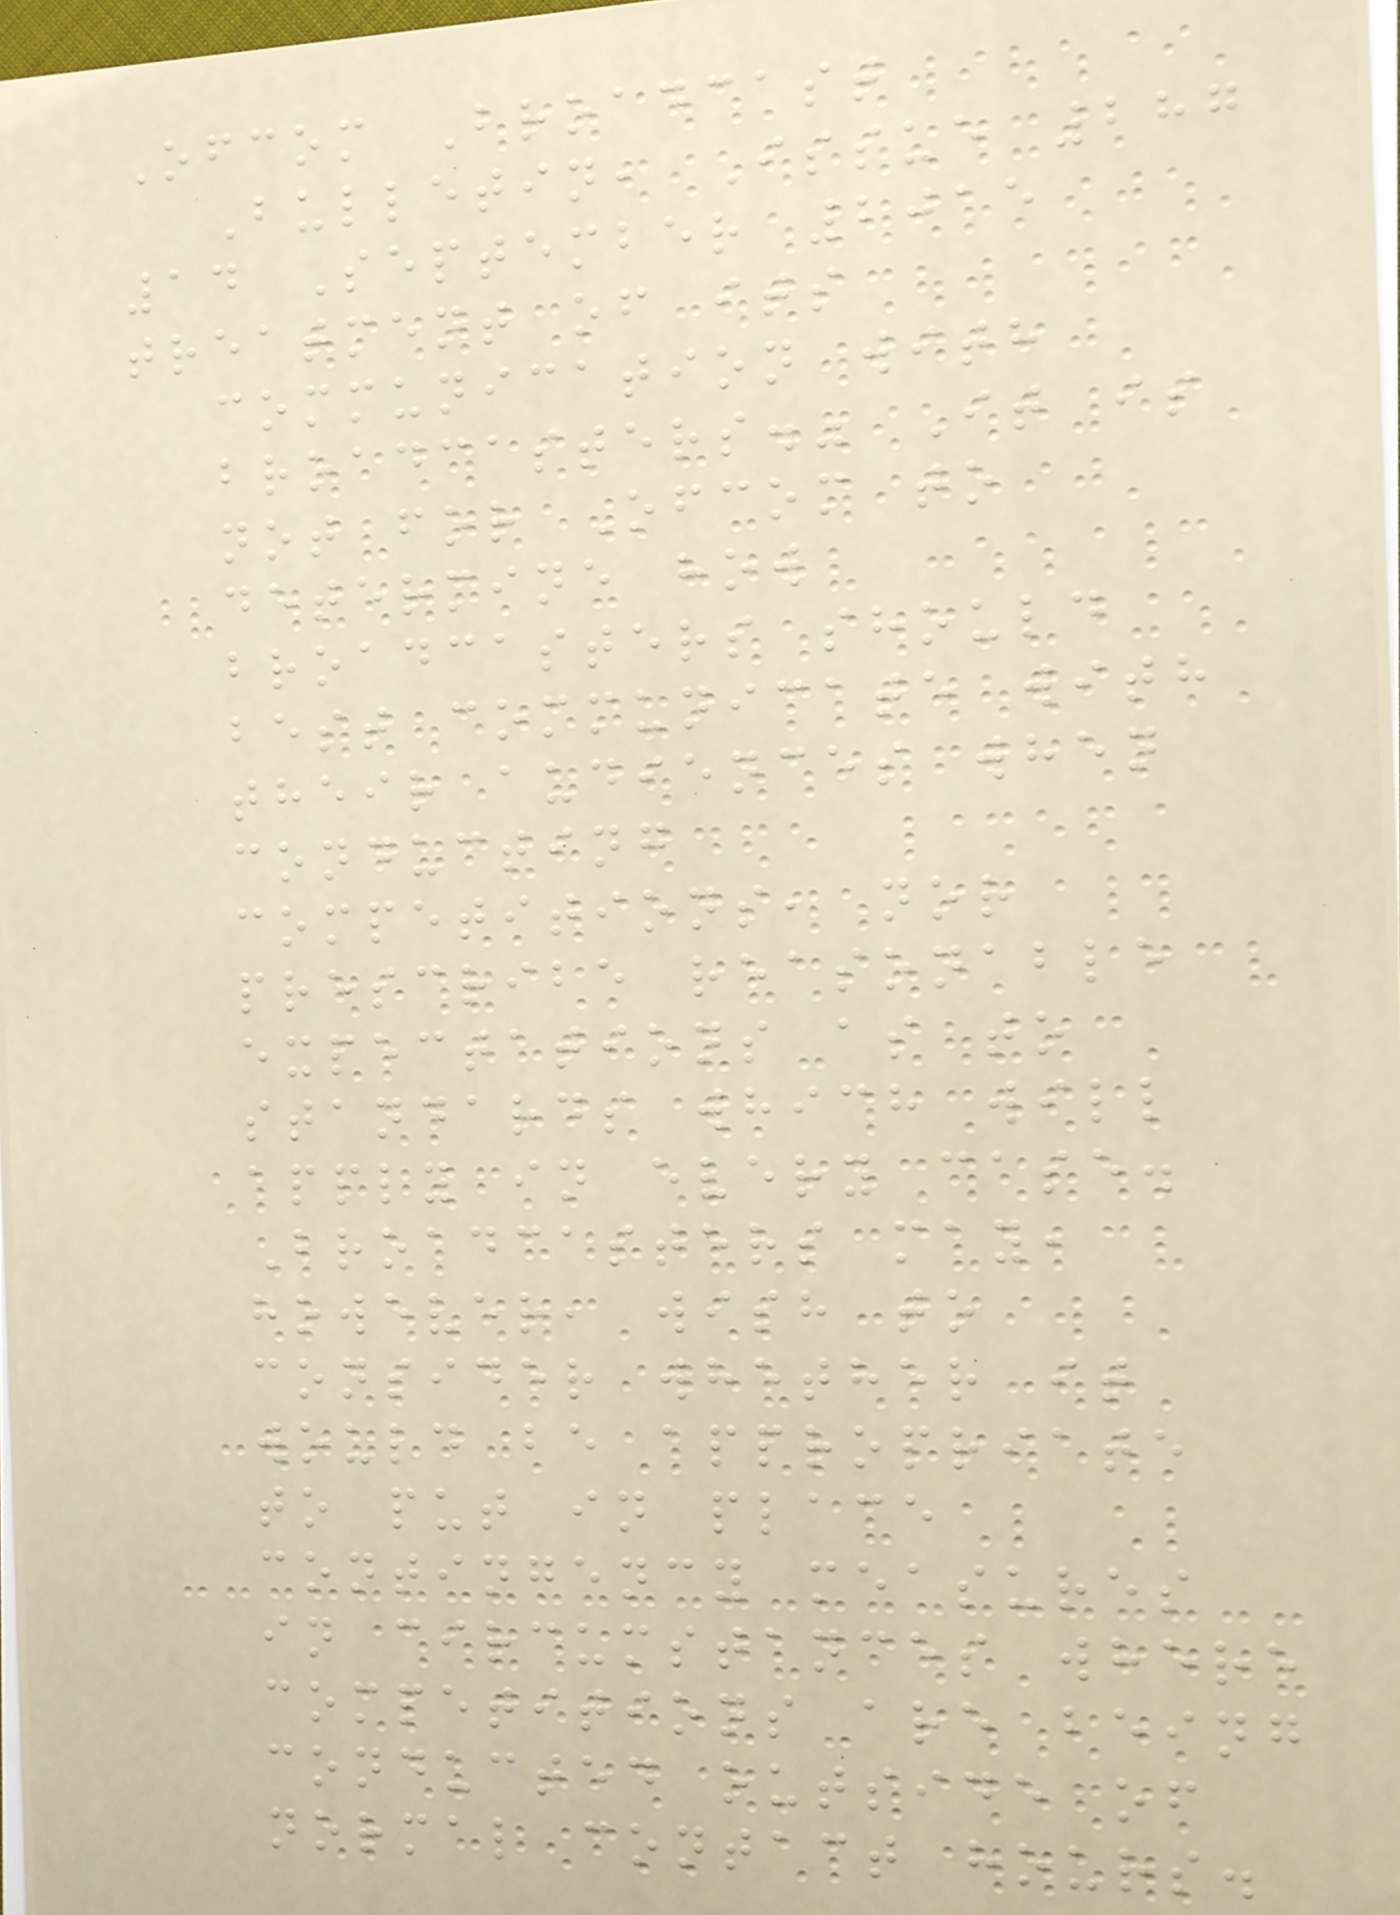Ofcom Broadcast
Bulletin, Issue 287
14 September 2015
treatment of its
communication with
broadcasters." It is
not for Ofcom to
determine how
broadcasters should
best communicate with
their audiences when
conducting
competitions, nor
prescribe reasonable
expectations as to
standards which will
apply in every case.
Broadcasters may,
however, wish to
consider whether it
would be appropriate
to put in place
contingency measures
in circumstances where
competitions are being
conducted outside of
normal contact hours.
